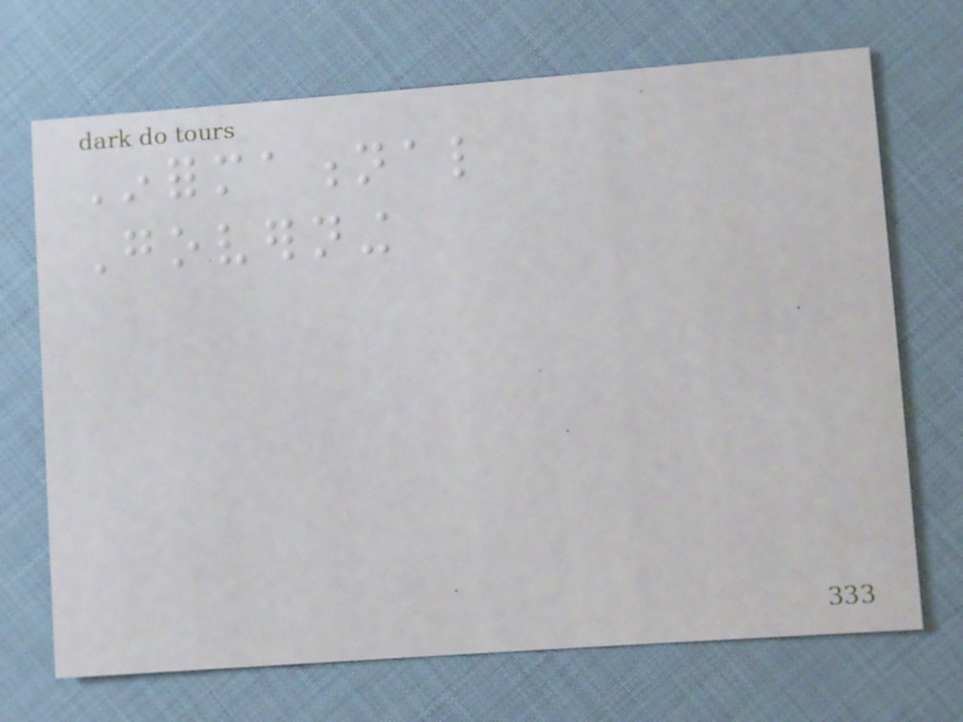Informational
Governing
